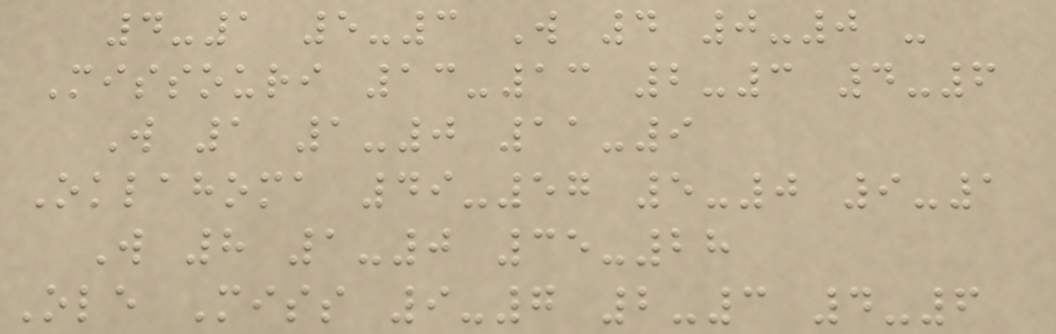4-1 5-3 W 4 0-0 -
Missouri 13-13 2-3 4-6
W 1 1-0 11-9
Oklahoma 49-57 5-0 9-1
W 8 1-0 35-28
Ole Miss 9-7 2-3 4-6
